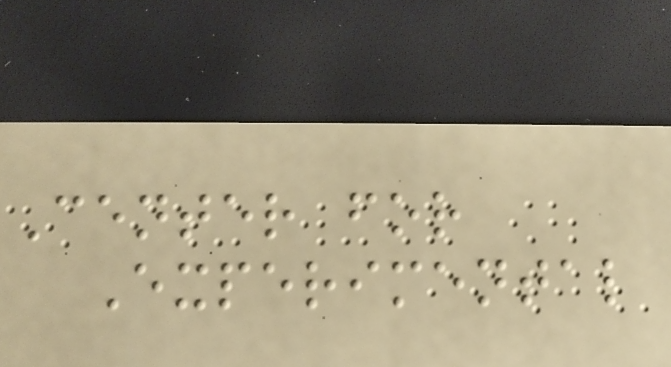Center for
Experimental
